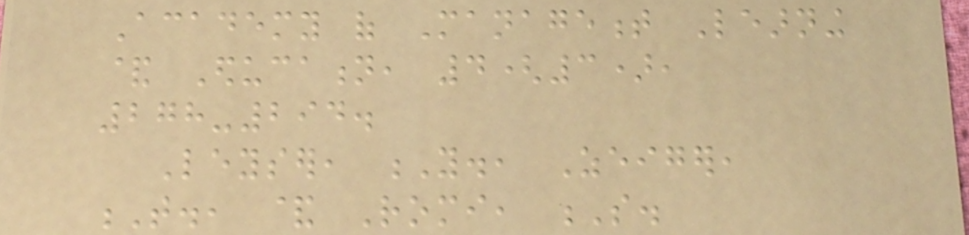Academy of Management Learning
& Education, 4(3),
278-294.
Leyser, Y., Zeiger,
T., & Romi, S.
